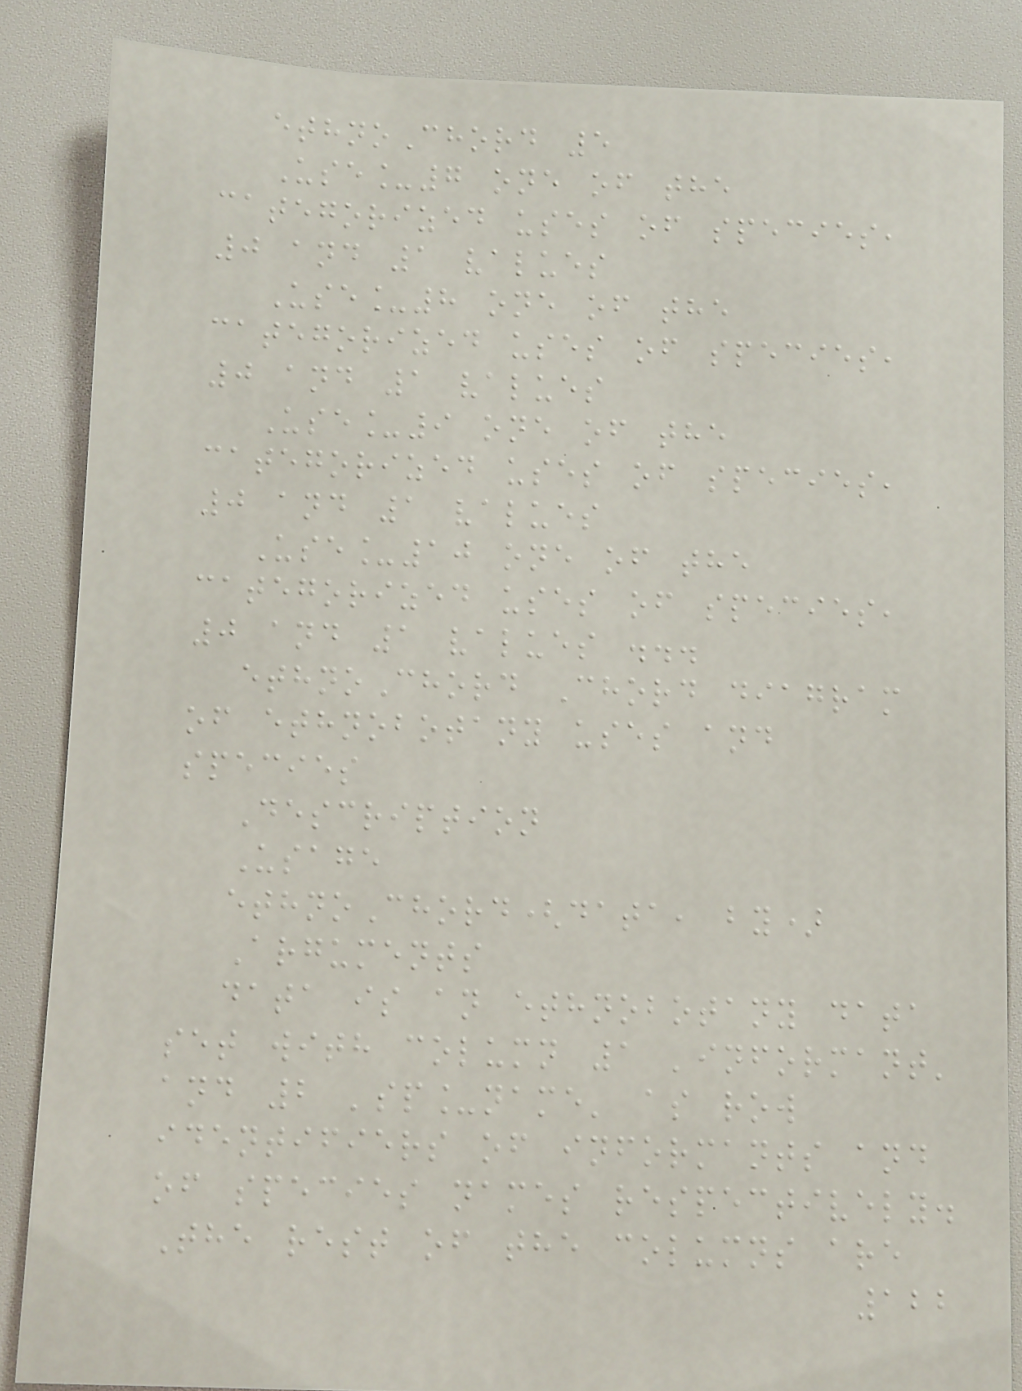ethnoChord 5
Use_7 one of the
categorized uses of species,
0 and 1 values
Use_8 one of the
categorized uses of species,
0 and 1 values
Use_9 one of the
categorized uses of species,
0 and 1 values
Use_10 one of the
categorized uses of species,
0 and 1 values ...
ethnoChord Chord diagram
of ethnobotany uses and
species
Description
Usage
ethnoChord(data, by)
Arguments
data is an ethnobotany data
set with column 1 'informant'
and 2 'sp_name' as row
identifiers of informants and
of species names respectively.
The rest of the columns are
122
